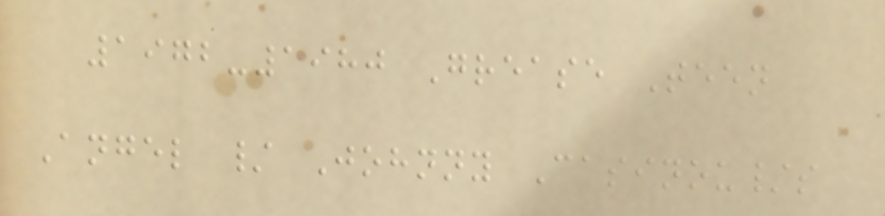1972-1980 Grease Teen
Angel / Johnny Casinou/s
